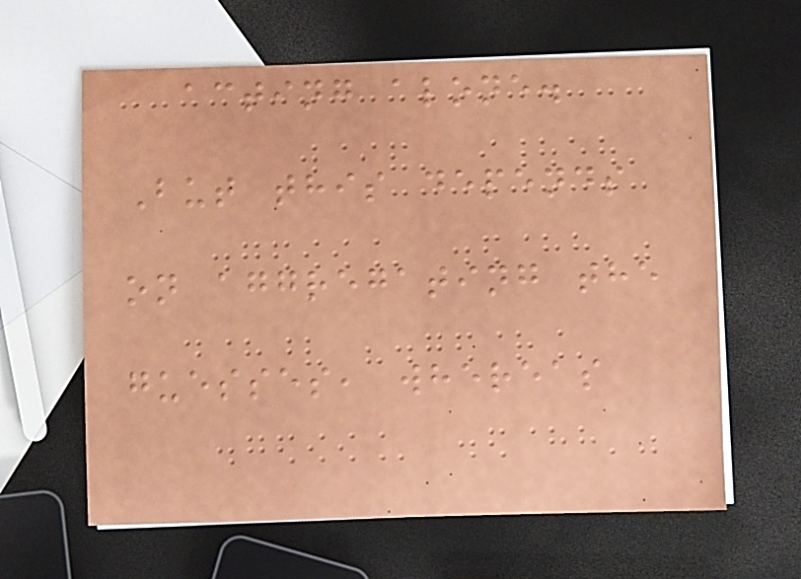acting alone.
But this depends
on aggregating the
guesses, whereas
